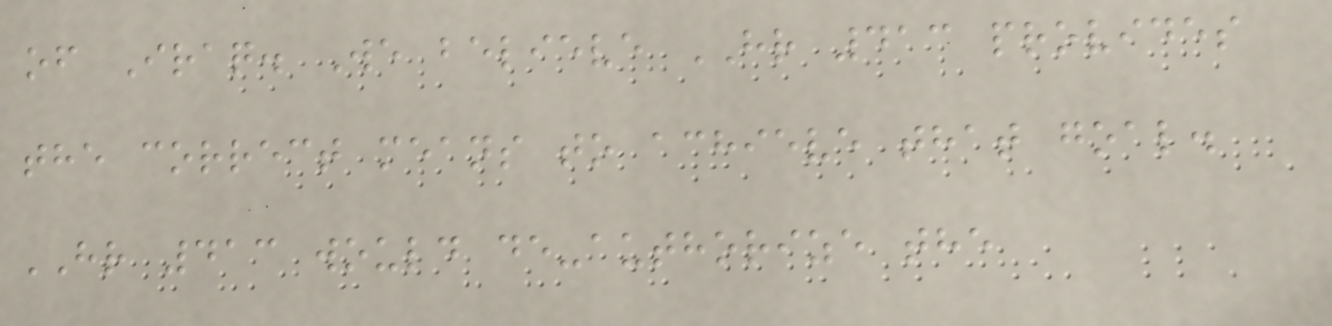of Iraq. We believe HR 413 provides
the correct means to achieve that goal.
HR 413 would de-authorize the
